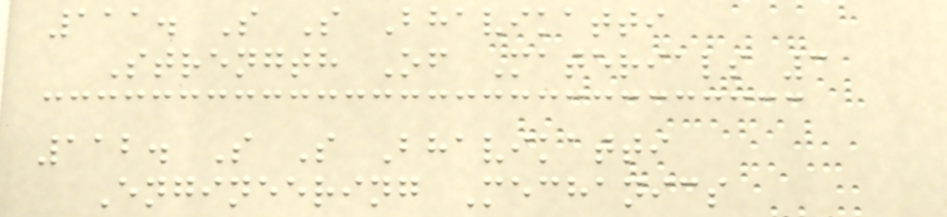111. S S Bhavikatti
Strength Of Materials 3
112. S S Bhavikatti
Engineering Mechanics
